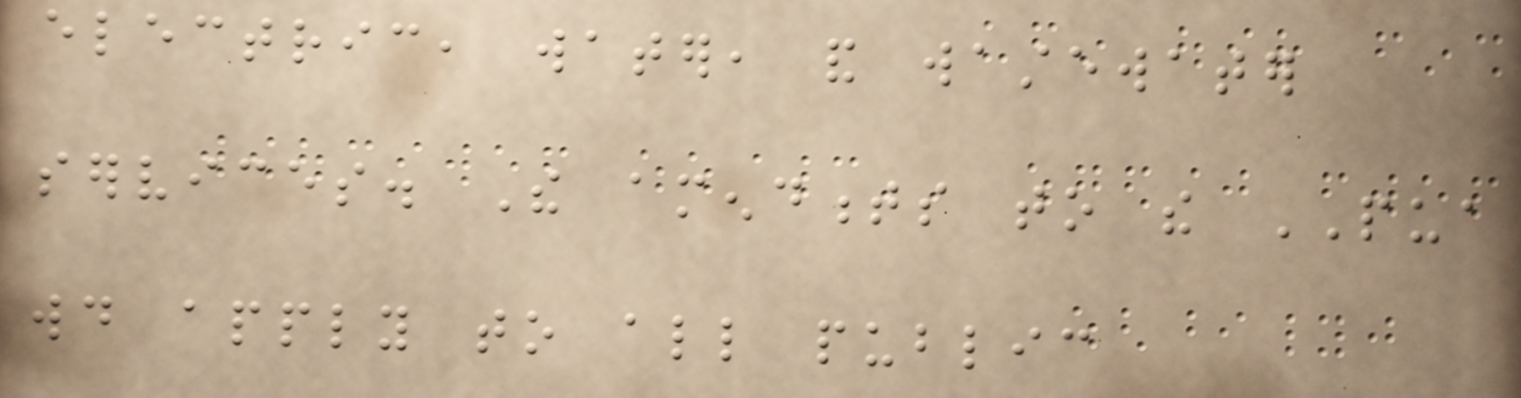electric, water, and wastewater
services. The amendments to the PUA
would apply to all public
